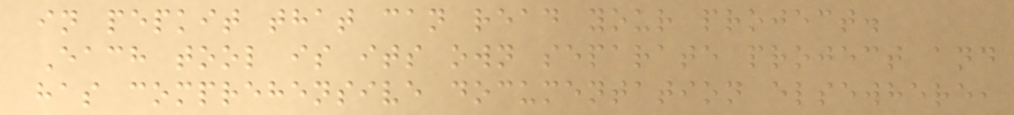in pepkit that can read your project.
Each tool is its own separate project and
has comprehensive documentation elsewhere,
